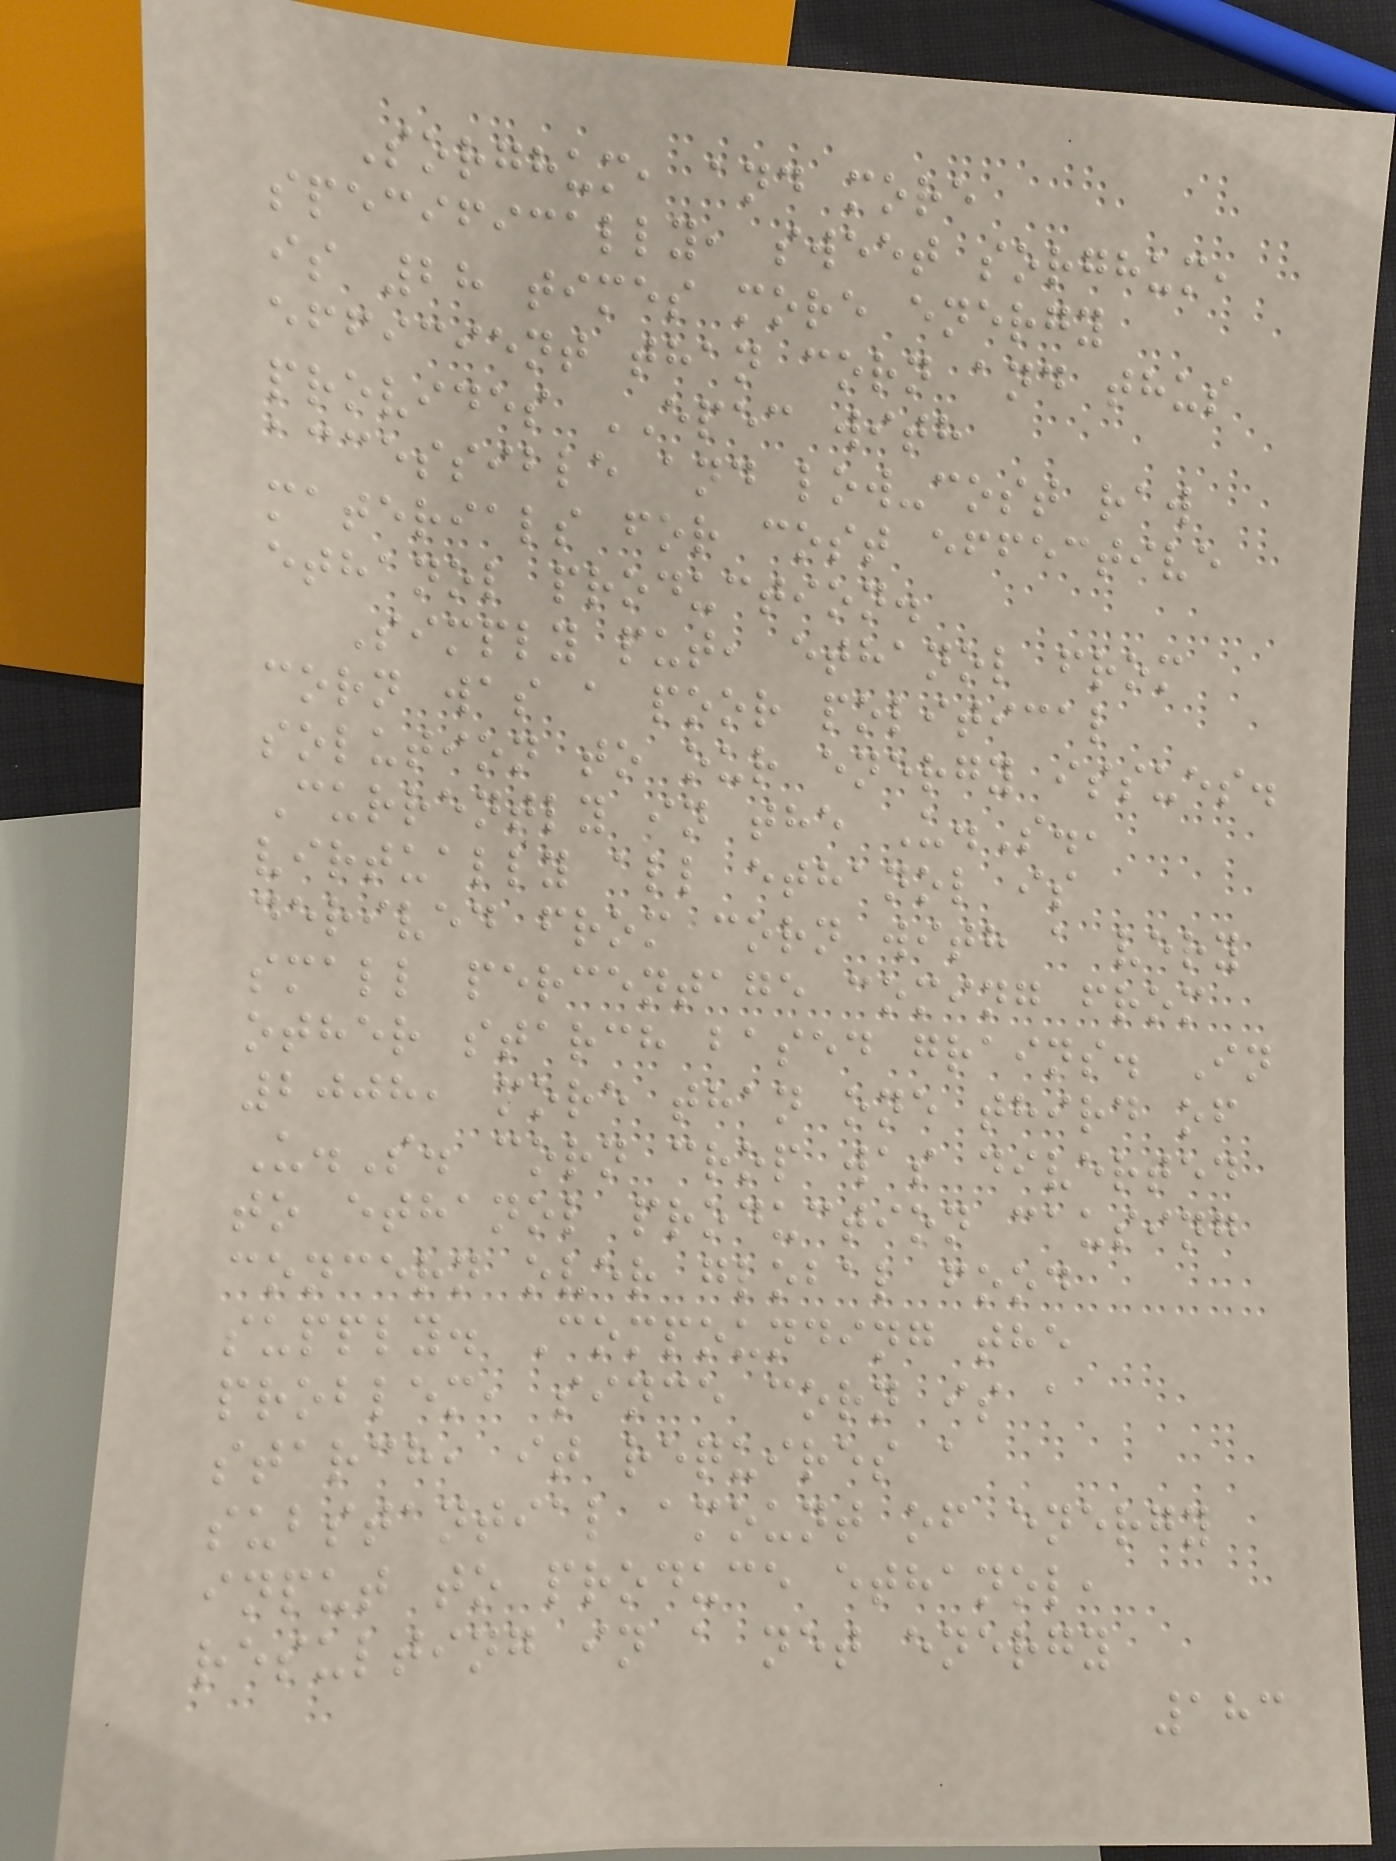Sorghum, and more
specifically, sweet sorghum,
is 28 times more energy
efficient than corn and thus
provides EPEC with
accessible and low-cost raw
materials for cost effective
ethanol production.
Simply put, ethanol from
corn was a poor political
solution to our energy issues.
Currently in the U.S.,
virtually all ethanol is
derived from corn with a very
small percentage coming from
other starch based grains. In
2008, more than one third of
U.S. corn crop was diverted
to ethanol production causing
concern over global food
supply. Compounding the
problem, since corn is a
starch, it requires a
substantial amount of energy
input to produce ethanol,
resulting in a net energy
183
